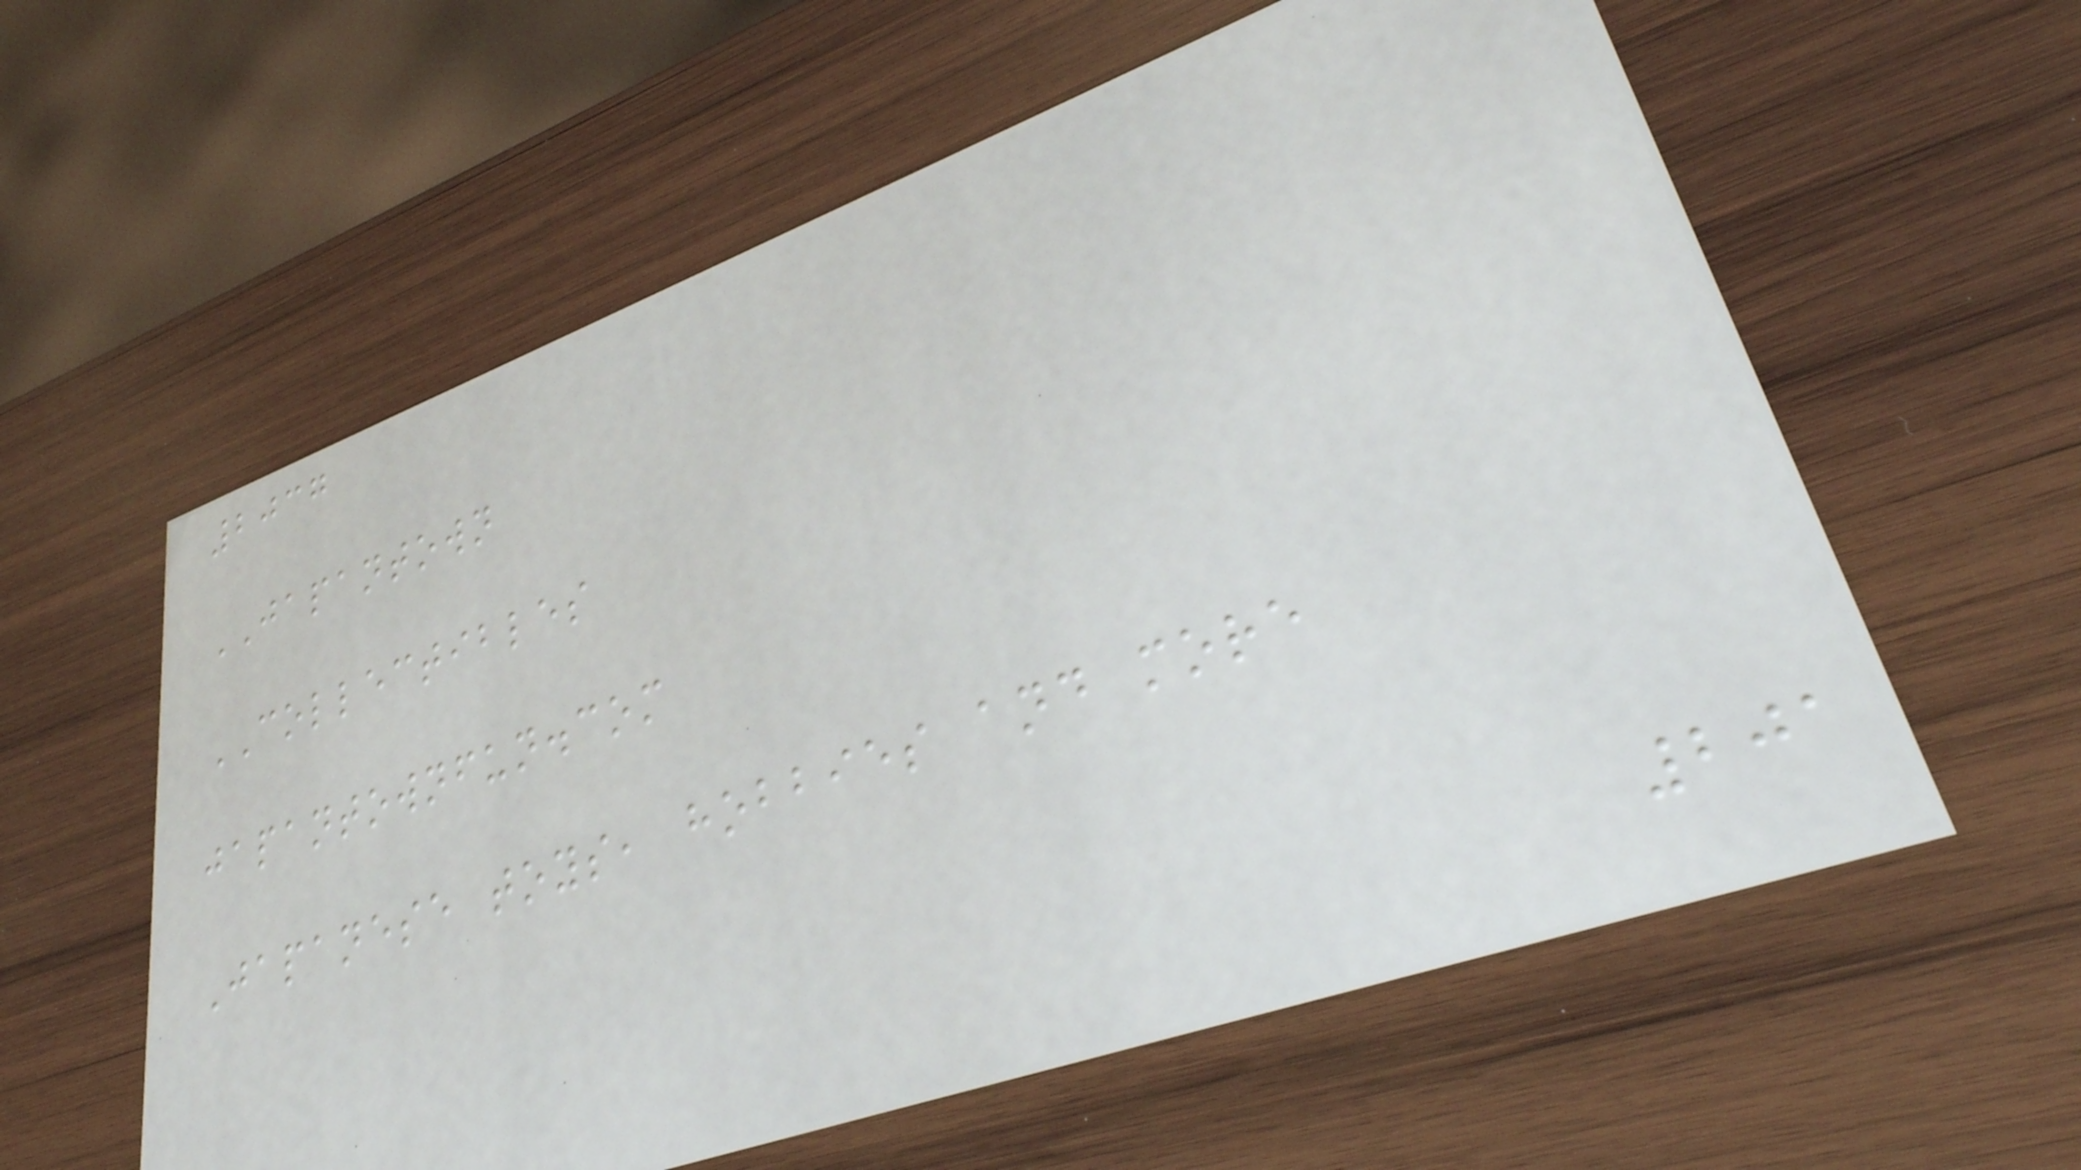2037
JAPANTOWN
COLLECTIBLES
japantownfun.com
Japanese toys, hobbies and more
201
